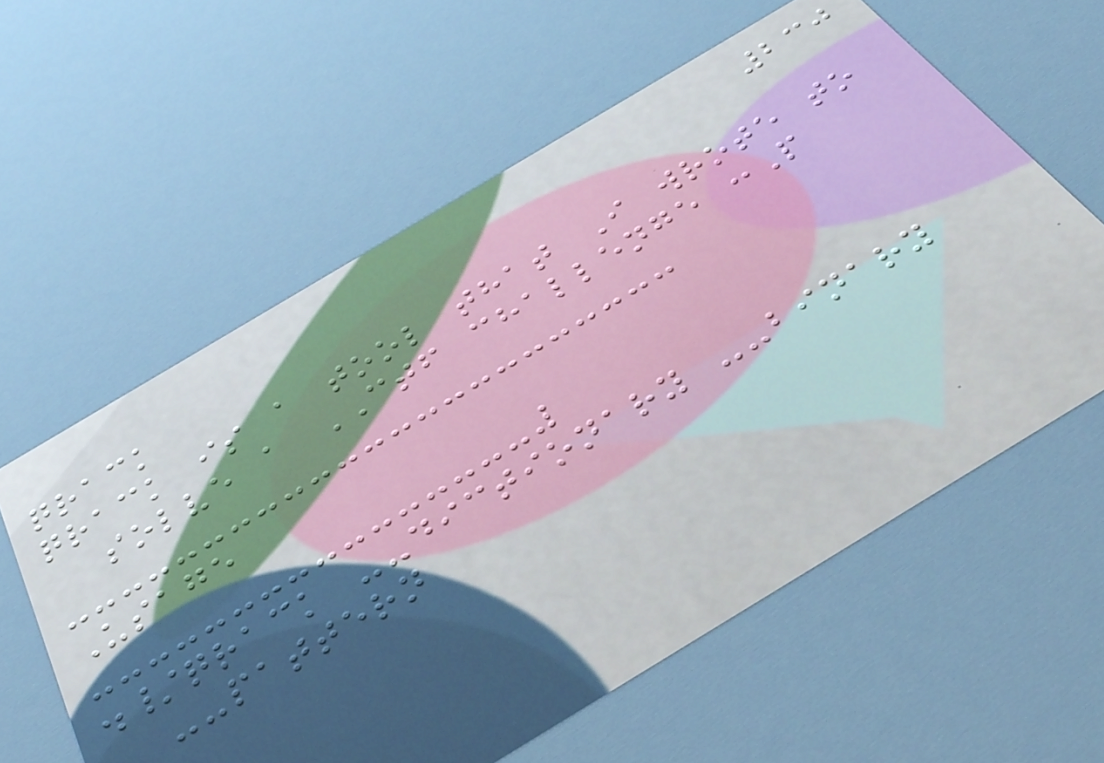230
qrack
qrack is a tool that I wrote to
solve a CTF challenge :P
Usage
./qrack --dictionary --binary
--pattern
